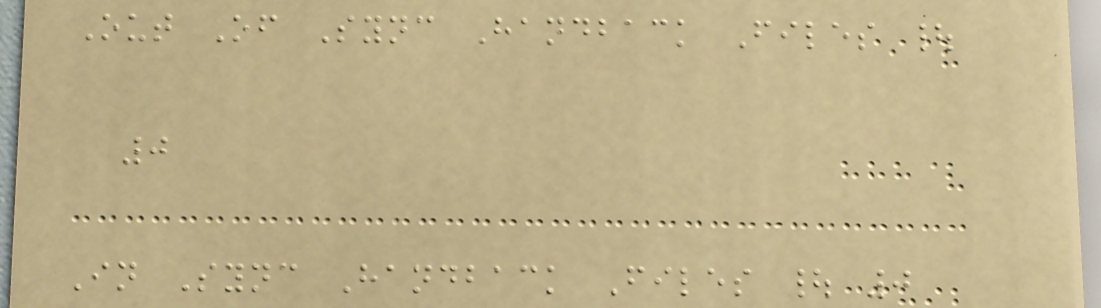Out Of Sync Handback Files |
0
In Sync Handback Files | 0
